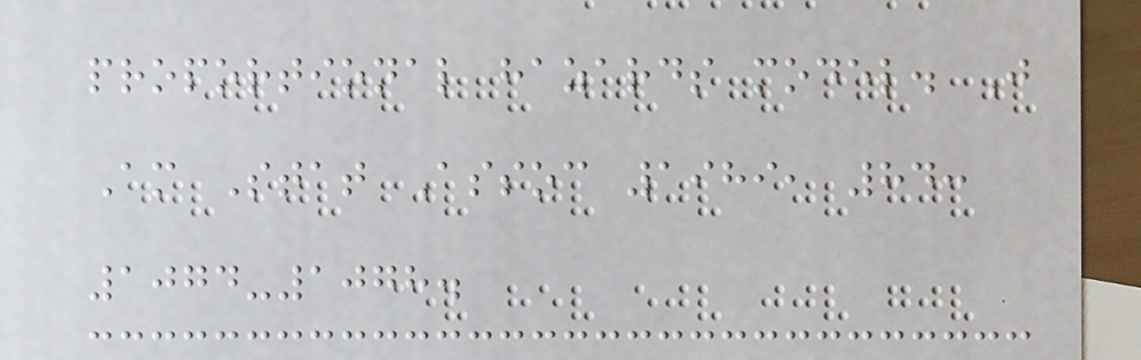proportional hazards model. J
Am Stat Assoc 1989, 84:
1074-1078.
